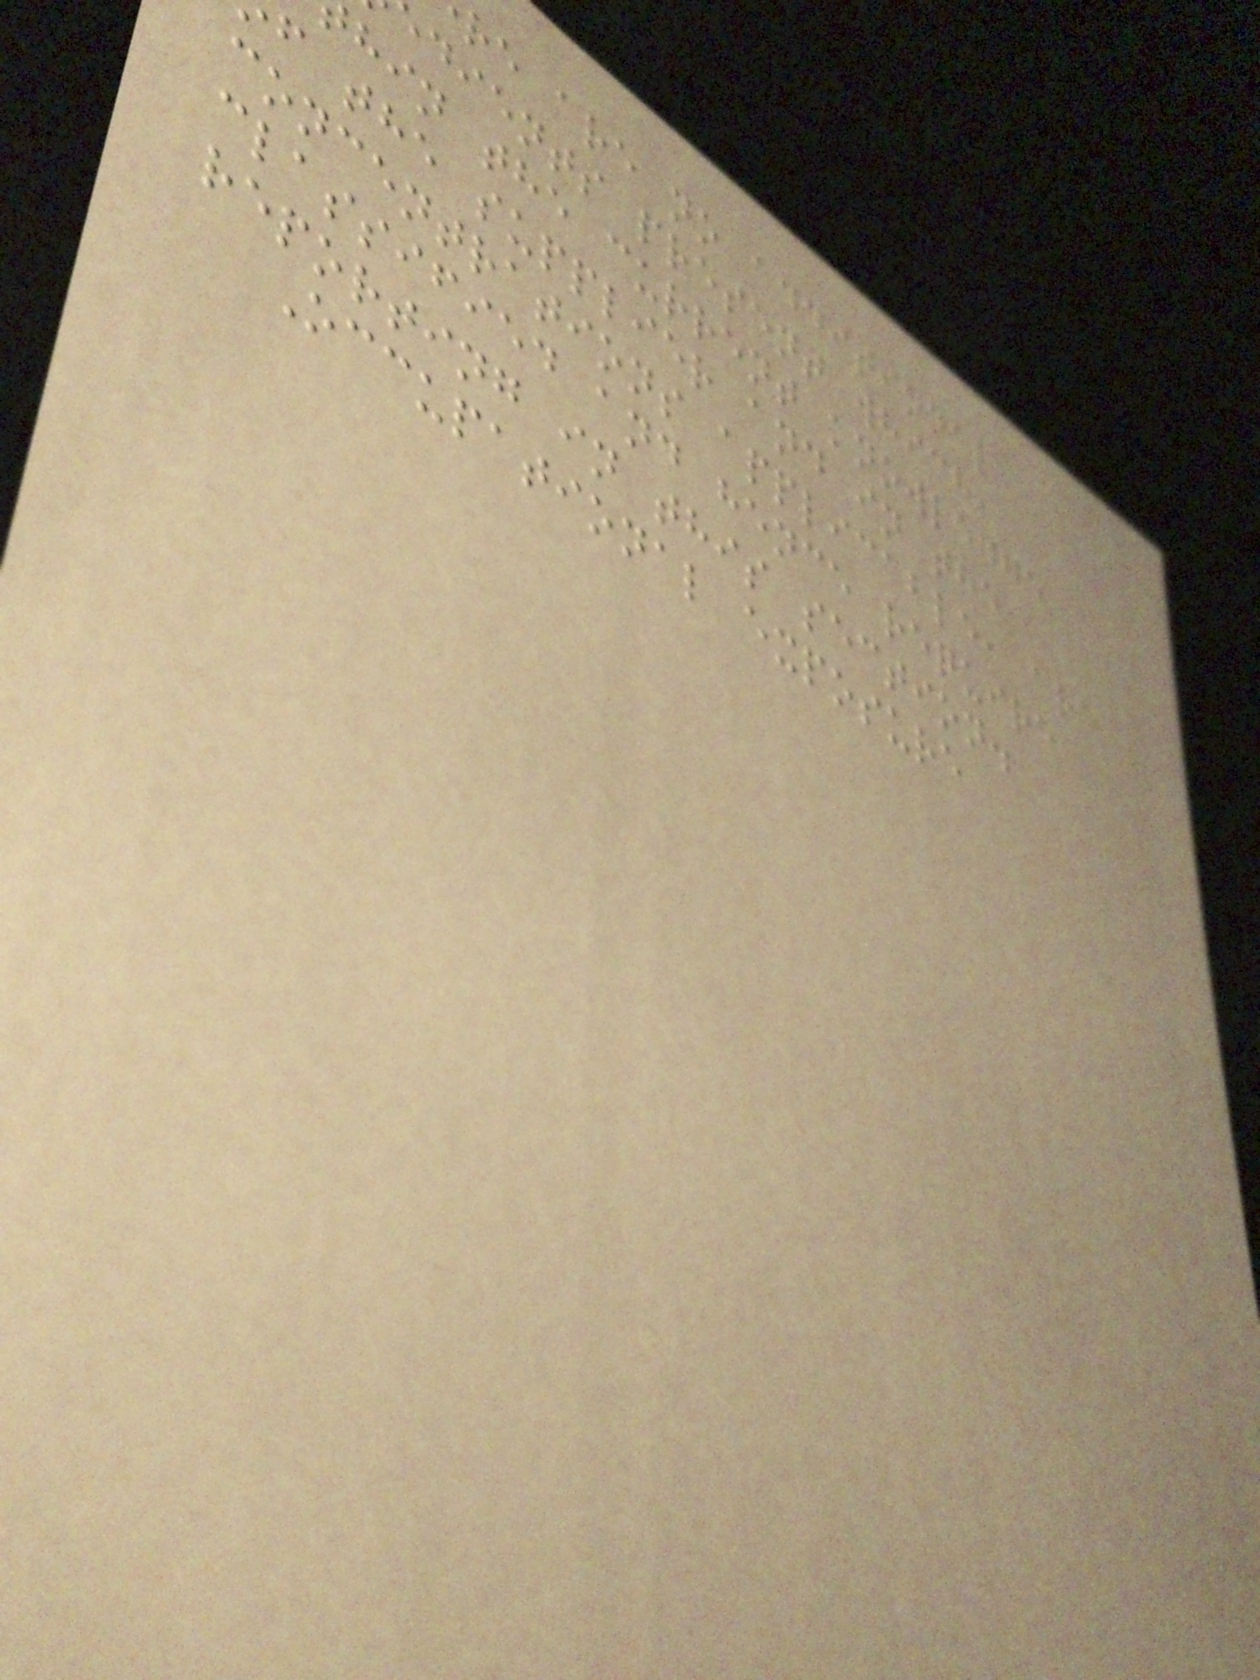re are no additional
dients present which,
hin the current knowledge
f the supplier and in the
concentrations applicable, are
classified and hence require
reporting in this section.
Occupational exposure
